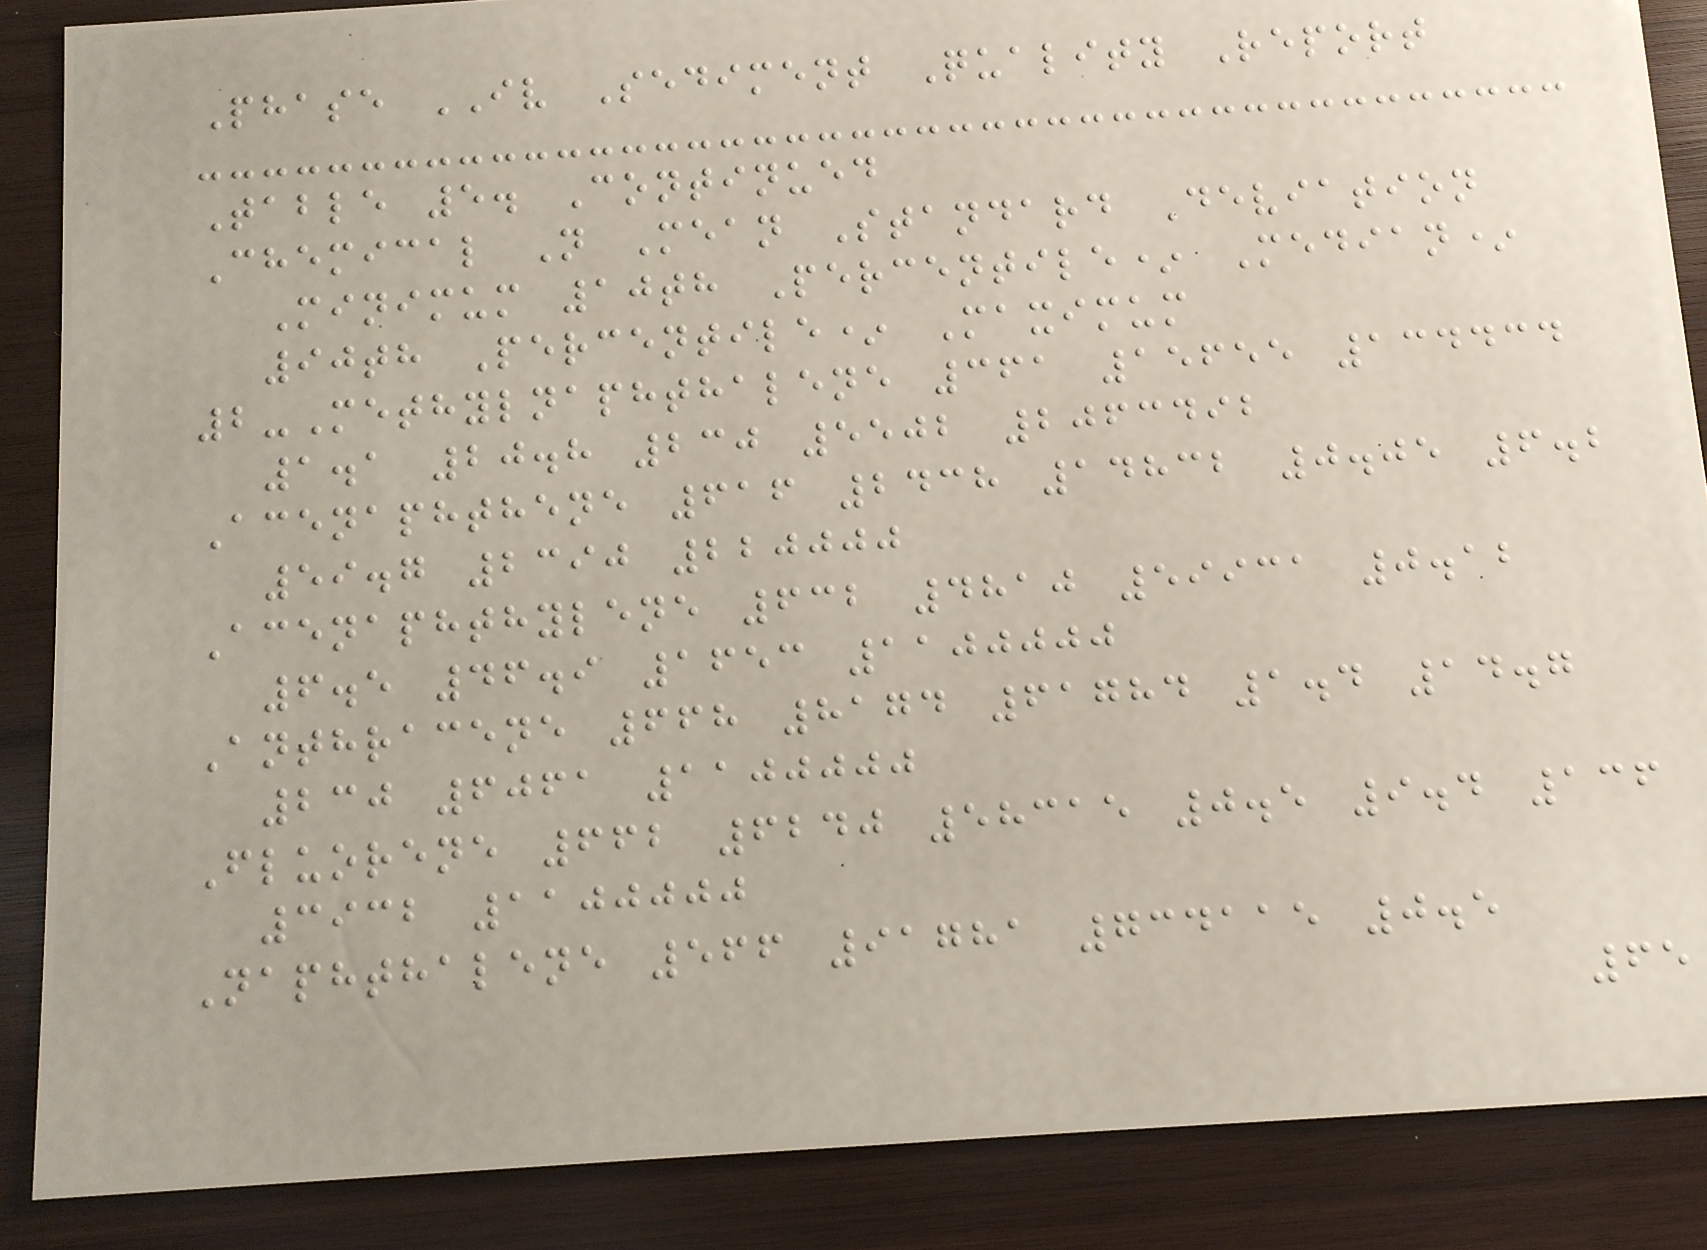Phase IV Sediment Quality Report
Table 5. Continued
Chemical N Mean Standard Deviation
Minimum 10th Percentile* Median*
90th Percentile* Maximum
2-Methylnaphthalene 361 15655 134434
1.1 20.8 230 5502 2063492
Acenaphthene 616 2438 14832 0.05 6.2
59.7 2390 220000
Acenaphthylene 632 4810 59931 0.12
6.5 46.9 1653 1100000
Anthracene 668 8174 61784 1.4 14.7
230 6061 1100000
Fluorene 662 6240 58315 0.5 9.4 136
3932 1100000
Naphthalene 566 91781 734115 0.5
65
